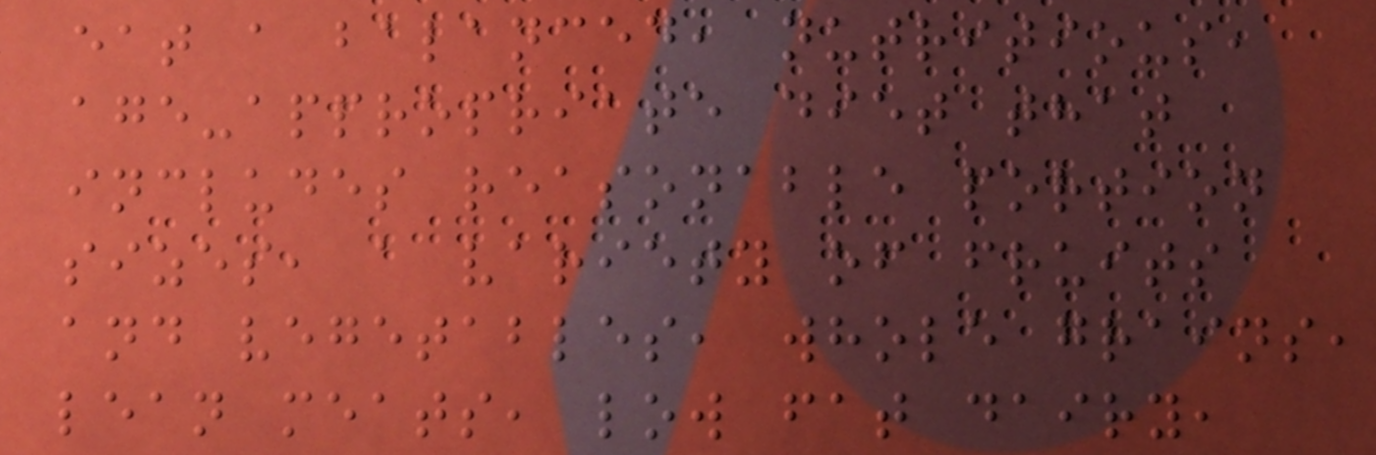eat a balanced, nutritious,
age-appropriate diet that
includes reasonable portion
sizes, a variety of fruits
and vegetables, whole grains,
lean meats, low fat dairy,
